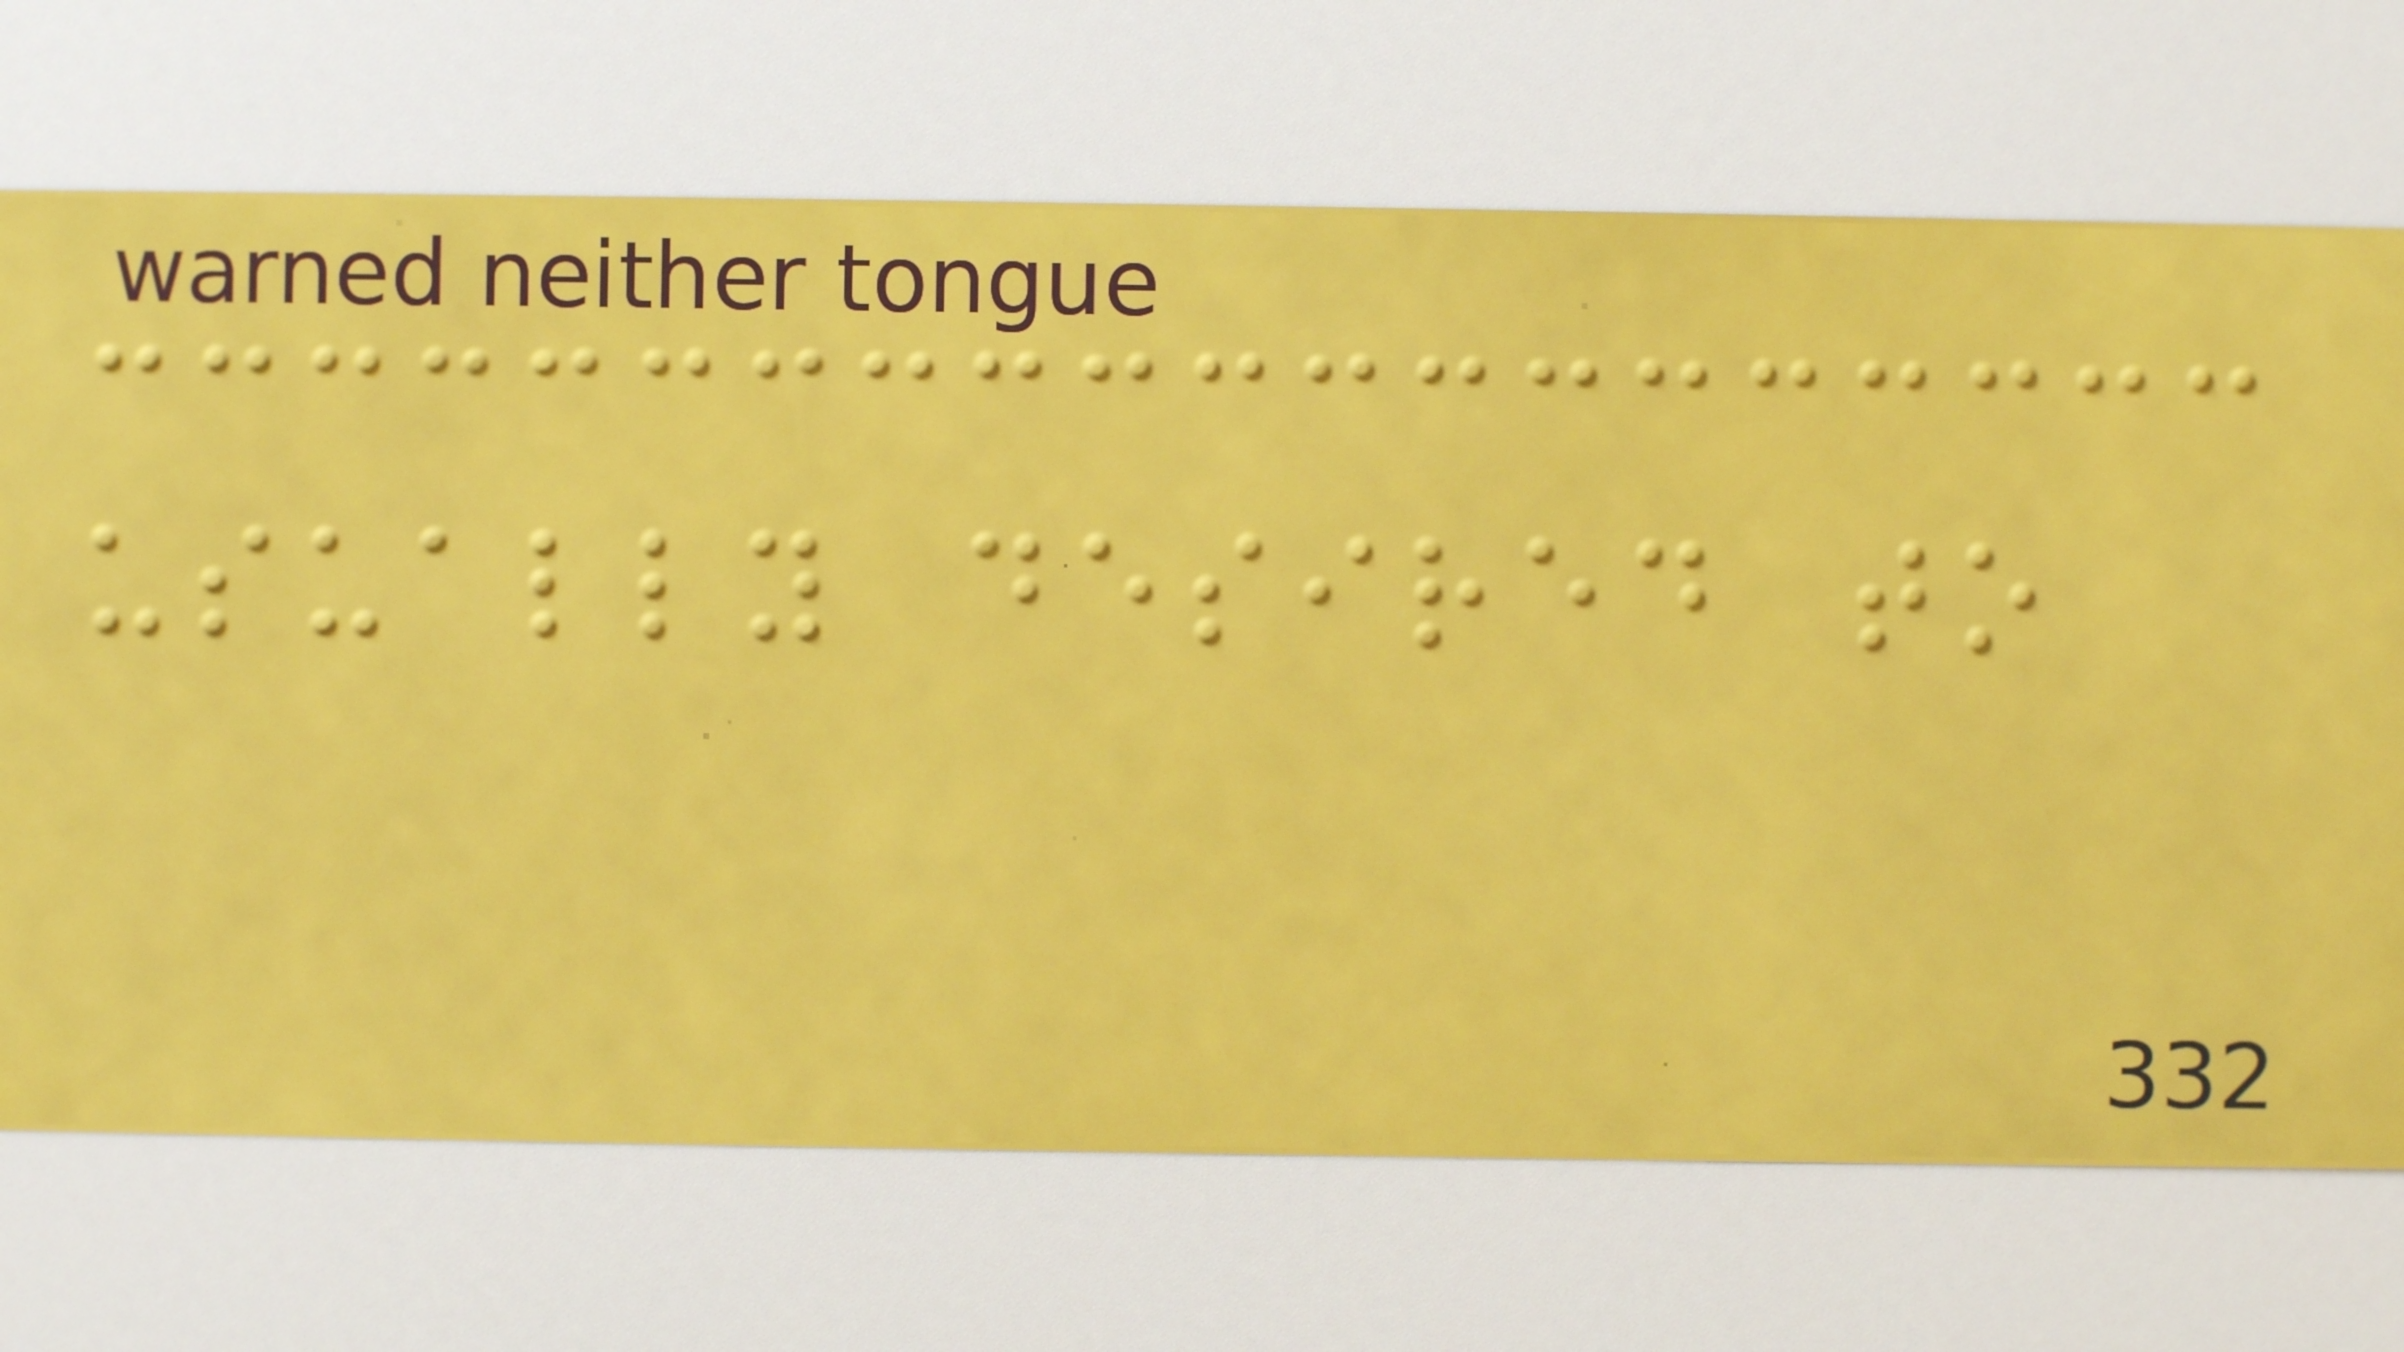usually desired to
